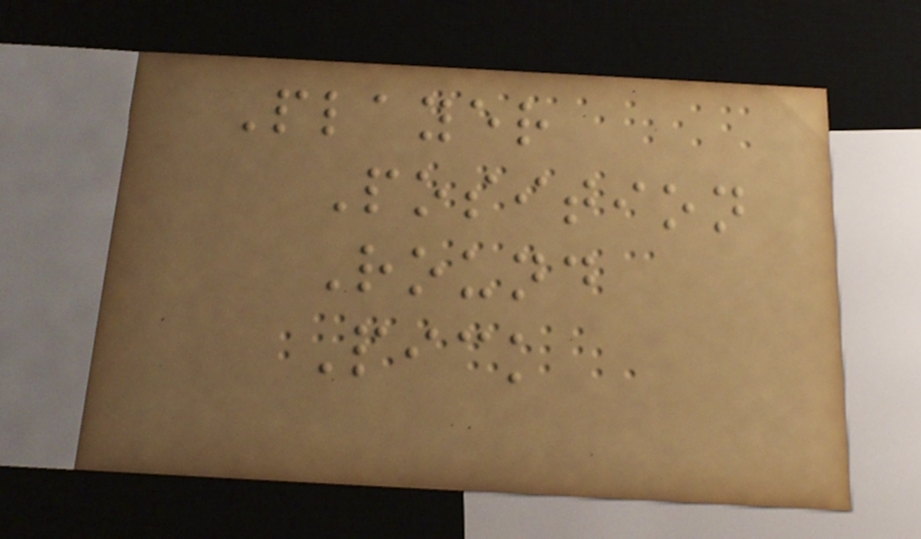Player
Position
Round
Pick
